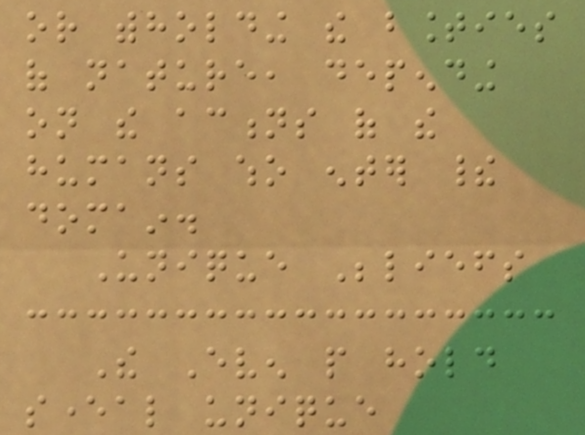or withholding the bounties
of nature, depending
on the actions of the
humans who enter their
domain.
Unique Beliefs
The Even people hold
several unique
